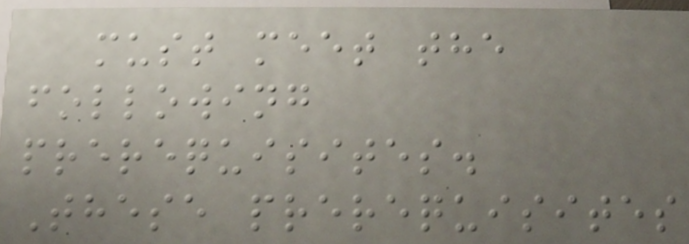must meet the
following
prerequisites.
These prerequisites
